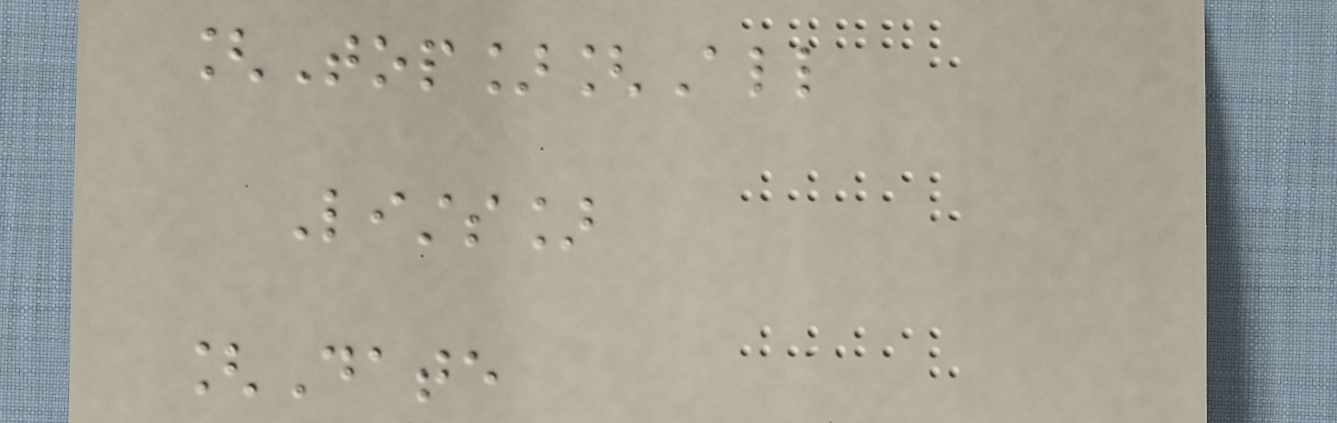[Top][All
Lists]
[Date
